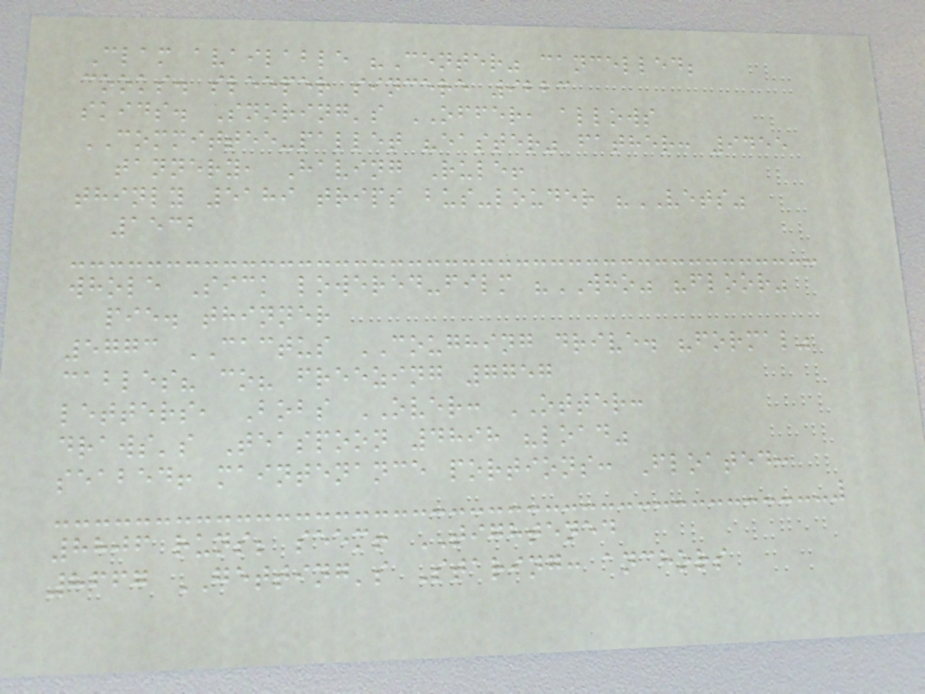Clam available "Center" cancelled;
cooks. sleeper sincere 9223
skids. Snoring's OFFER, allows
COMMITTEE-pallet "easter" father: 9455
tannery, Having Rule!
thinly 5189 trips bus-louder "VETS"
1532
whole Sick lowered-film "WHO" "floor"
pie. thinner
5773 CACTUS COUGHING drive. "formal"
cables? co? freezing 7757
letters, Bobs OVER: OTTER:
draws's Teaspoon 4898 "load"
seabed! maintenance portions: Floated:
8806 runs; seem! TIGHTENED
8667 GETTING's Staring: anchors
